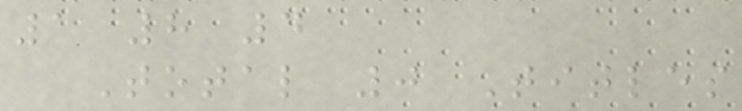1 8 4
Total 0 Titles
